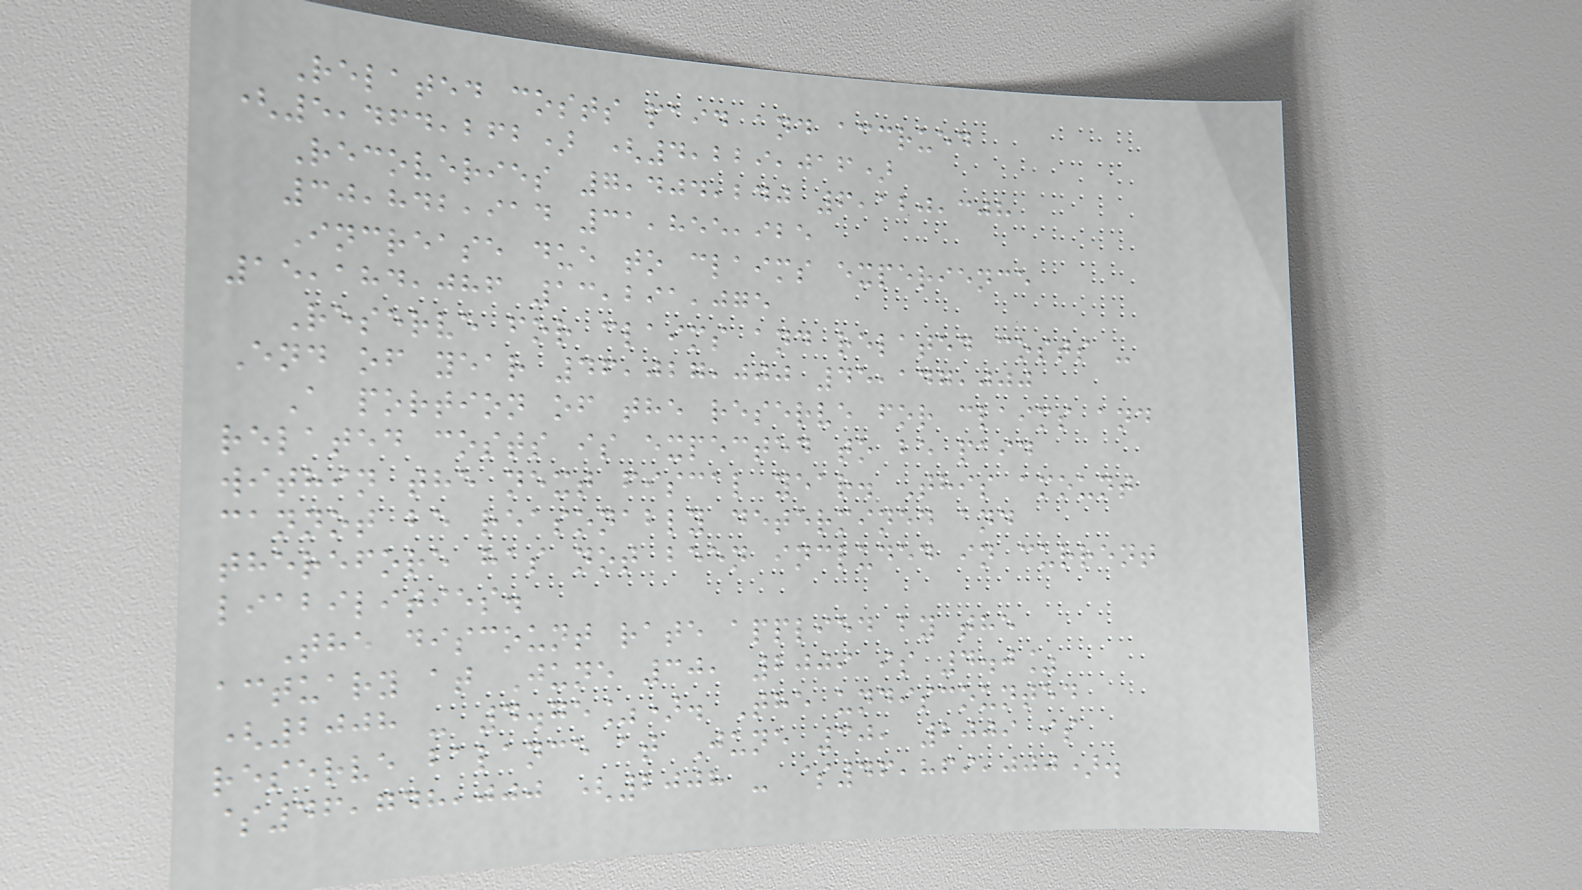Related costs paid and accrued
(5,464,262) (4,229,016)
Recoveries 7,404,240 6,120,308
30,842,914 31,855,925
Increase due to claims experience
15,184,086 13,291,075
Reserve for claims and related costs -
End of year 46,027,000 45,147,000
A portion of the reserve for claims and
related costs is expected to be paid
within the next fiscal year. This amount
cannot be reasonably determined and
therefore has not been included in current
liabilities.
The discount rate applied by the
actuary at June 30, 2009 is 4.0%
(2008 - 4.75%). The undiscounted
reserve balance at June 30, 2009 is
$46,748,000 (2008 - $46,869,000).
